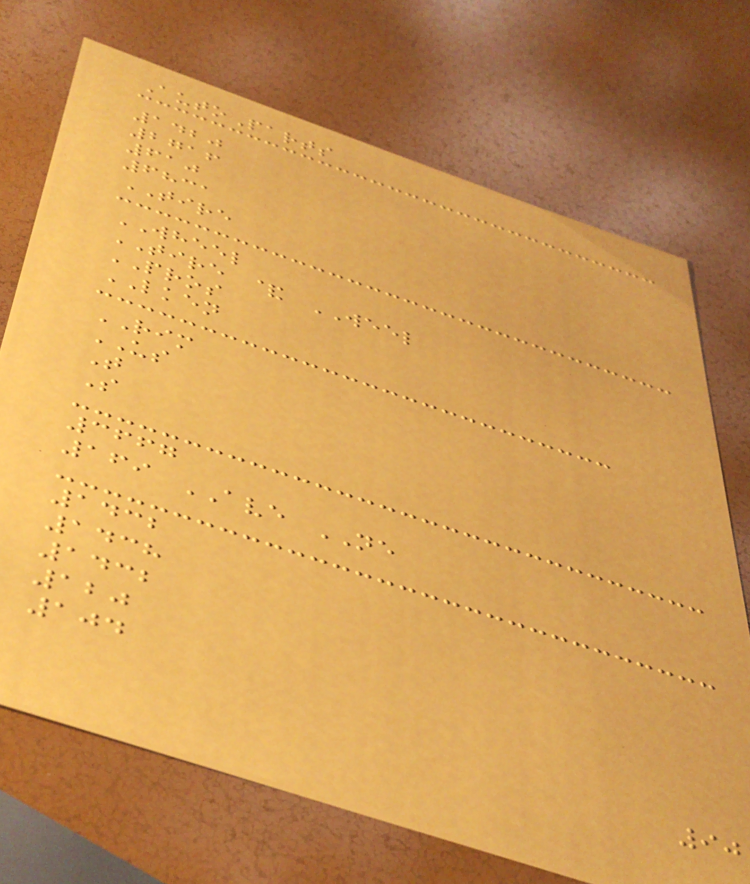AutoParts
1420
2716
610
6831
TIRE
WHEEL
TIRE & WEEL
PROS
LKEN
RIM
US
T
S
3667
169 AVE NE
1432
1438
1432
120
104
90
